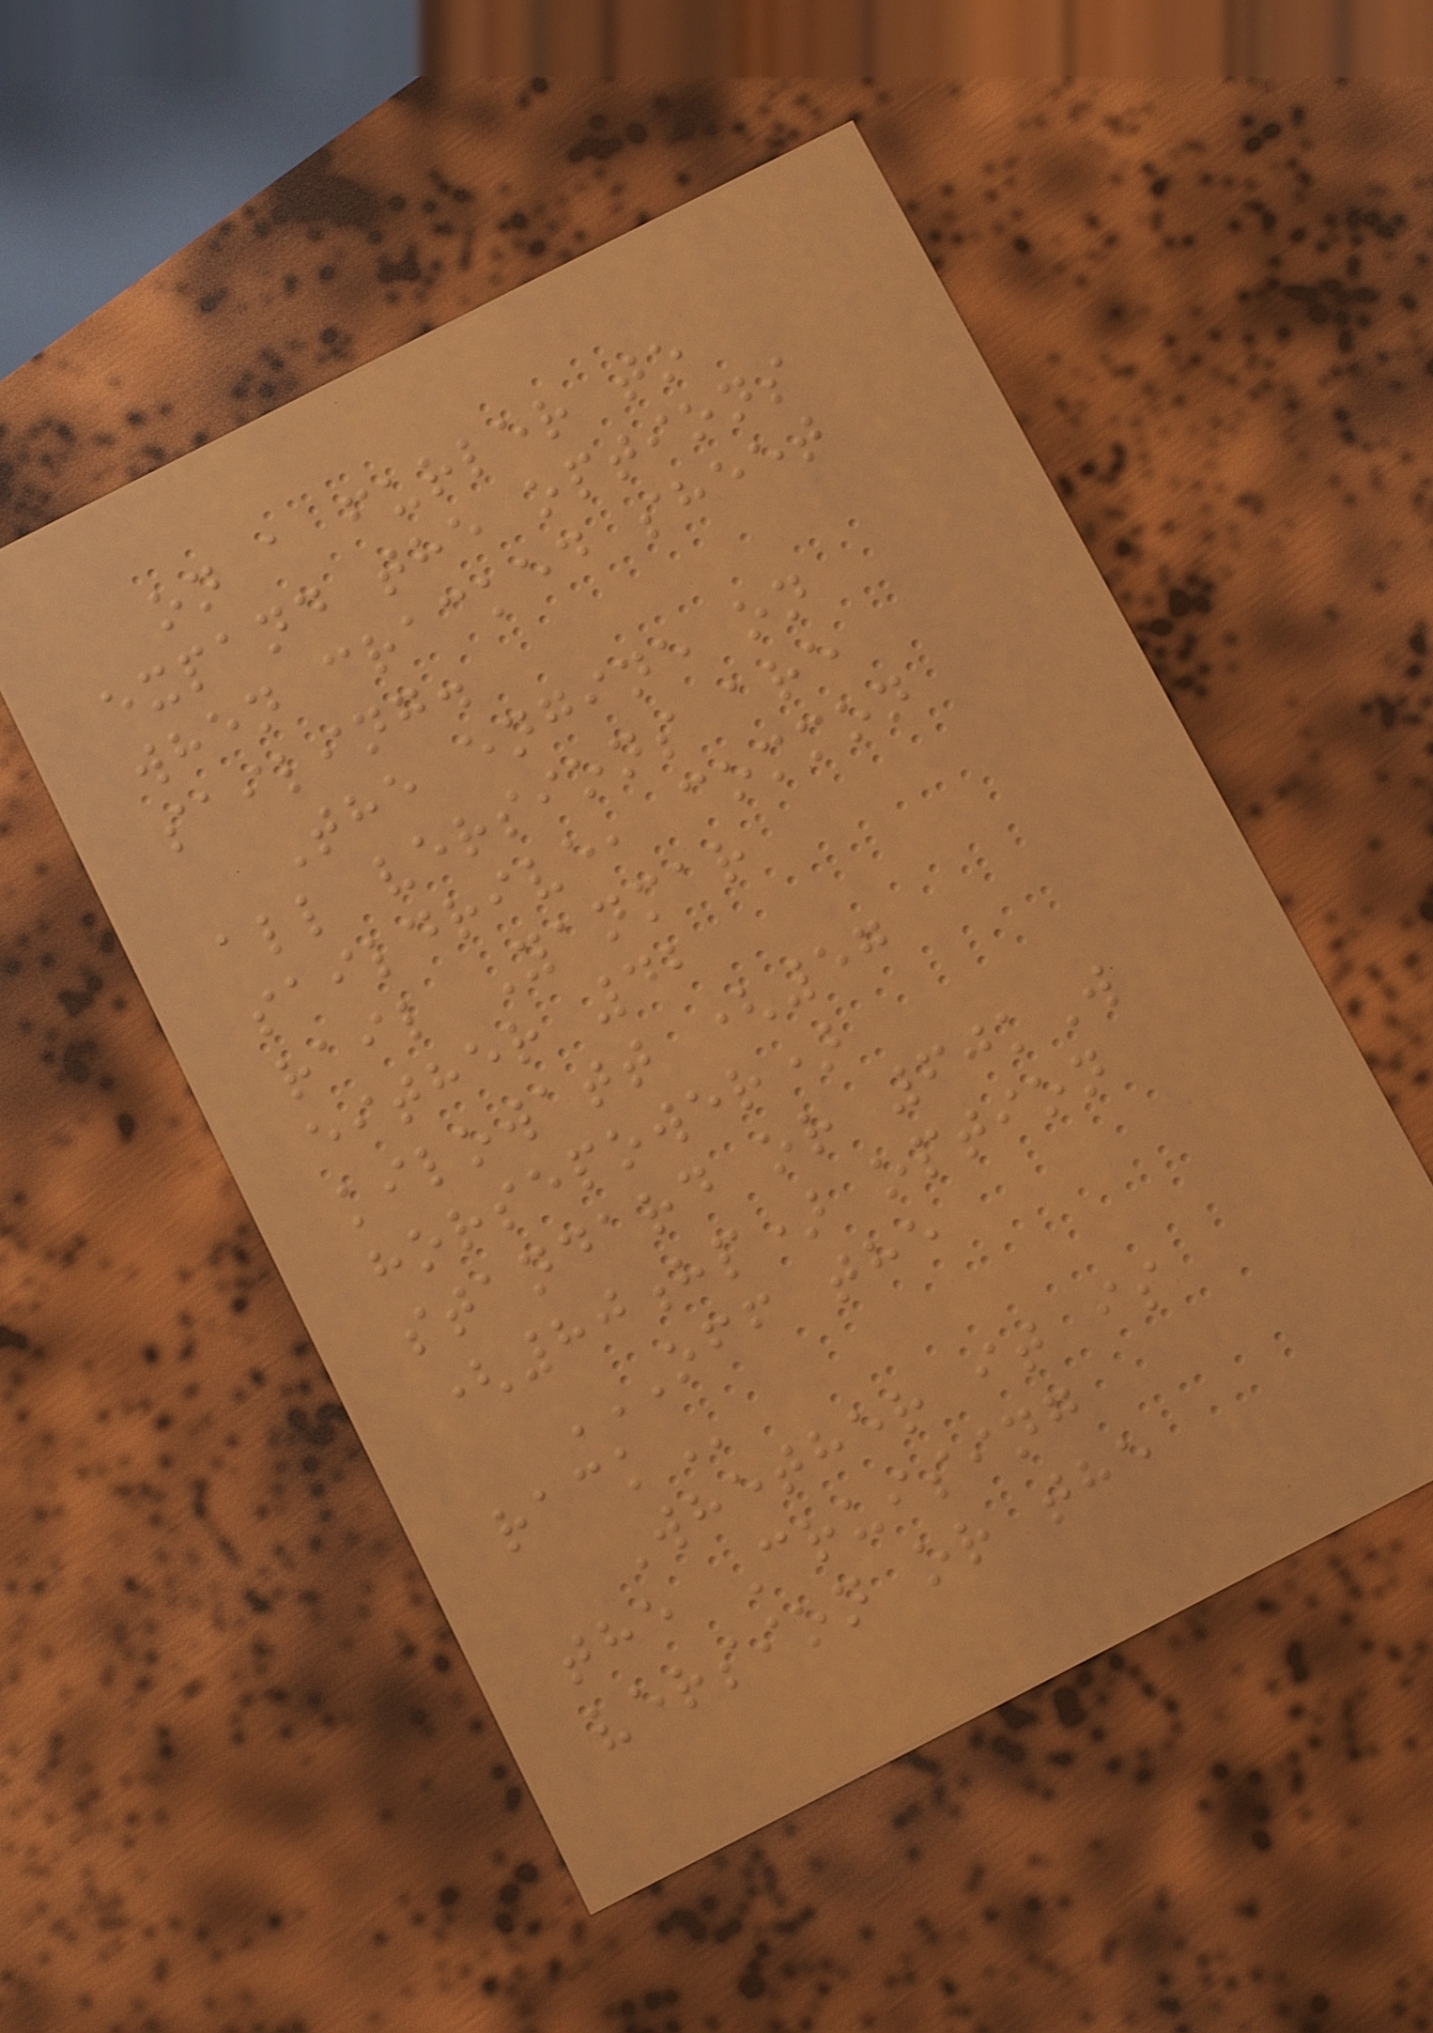on a furler to
expand the options
when cracked sheet
sailing.
The engine on
all versions are
saildrive, common
rail Yanmar
either 42
kilowatt (57
horsepower)
standard or 60kW
(80hp) option
OFF THE
RACK
Whether it is
the Cruising
version or the
